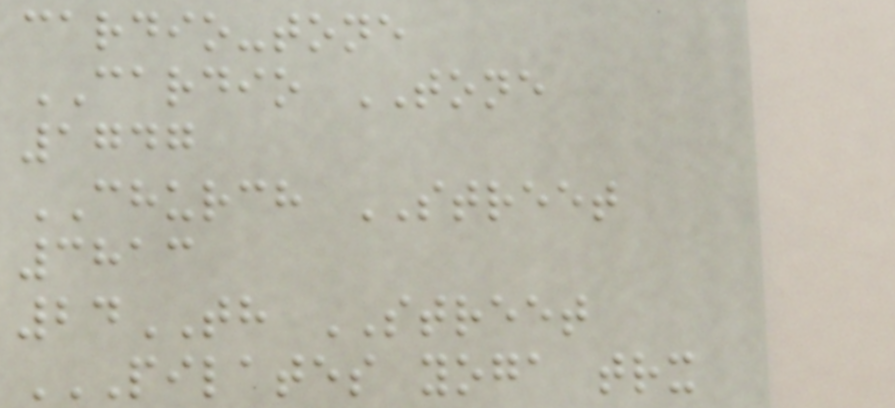cardio-tone
CARDIO TONE
1747
CHURCH STREET
3813
24TH STREET
PILATES YOGA TRX
